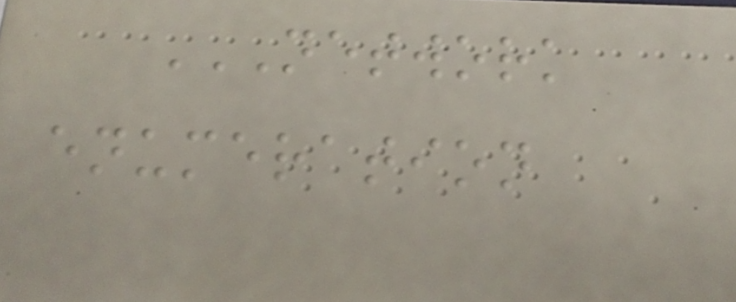NETWORK
ENUMERATION
